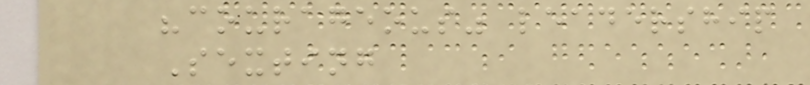"courageous" leadership
Sexting
